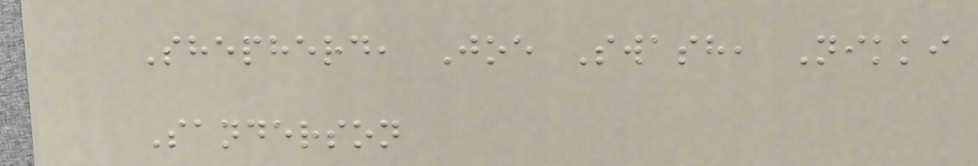Shepherd, Joe Swash, Nikki
Sanderson
